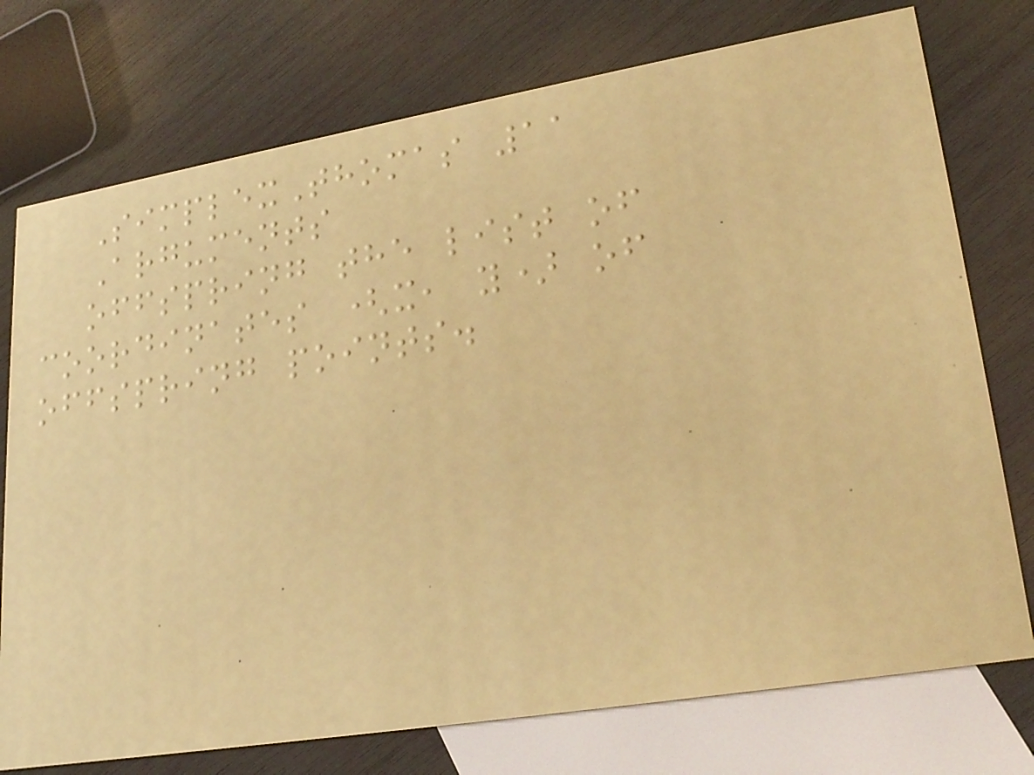SimplexThomas 11
Arguments
offspring the list of
coordinates (x, y) of
offspring points.
